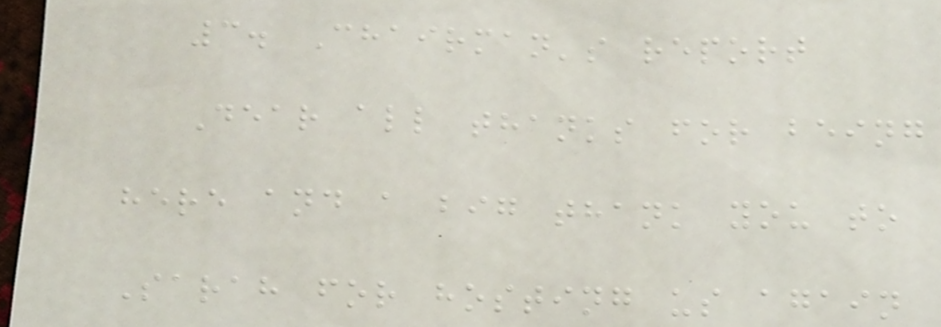3. Chairman's report
Dear all thanks for being
here and a big thank you to
Sarah for hosting us again
